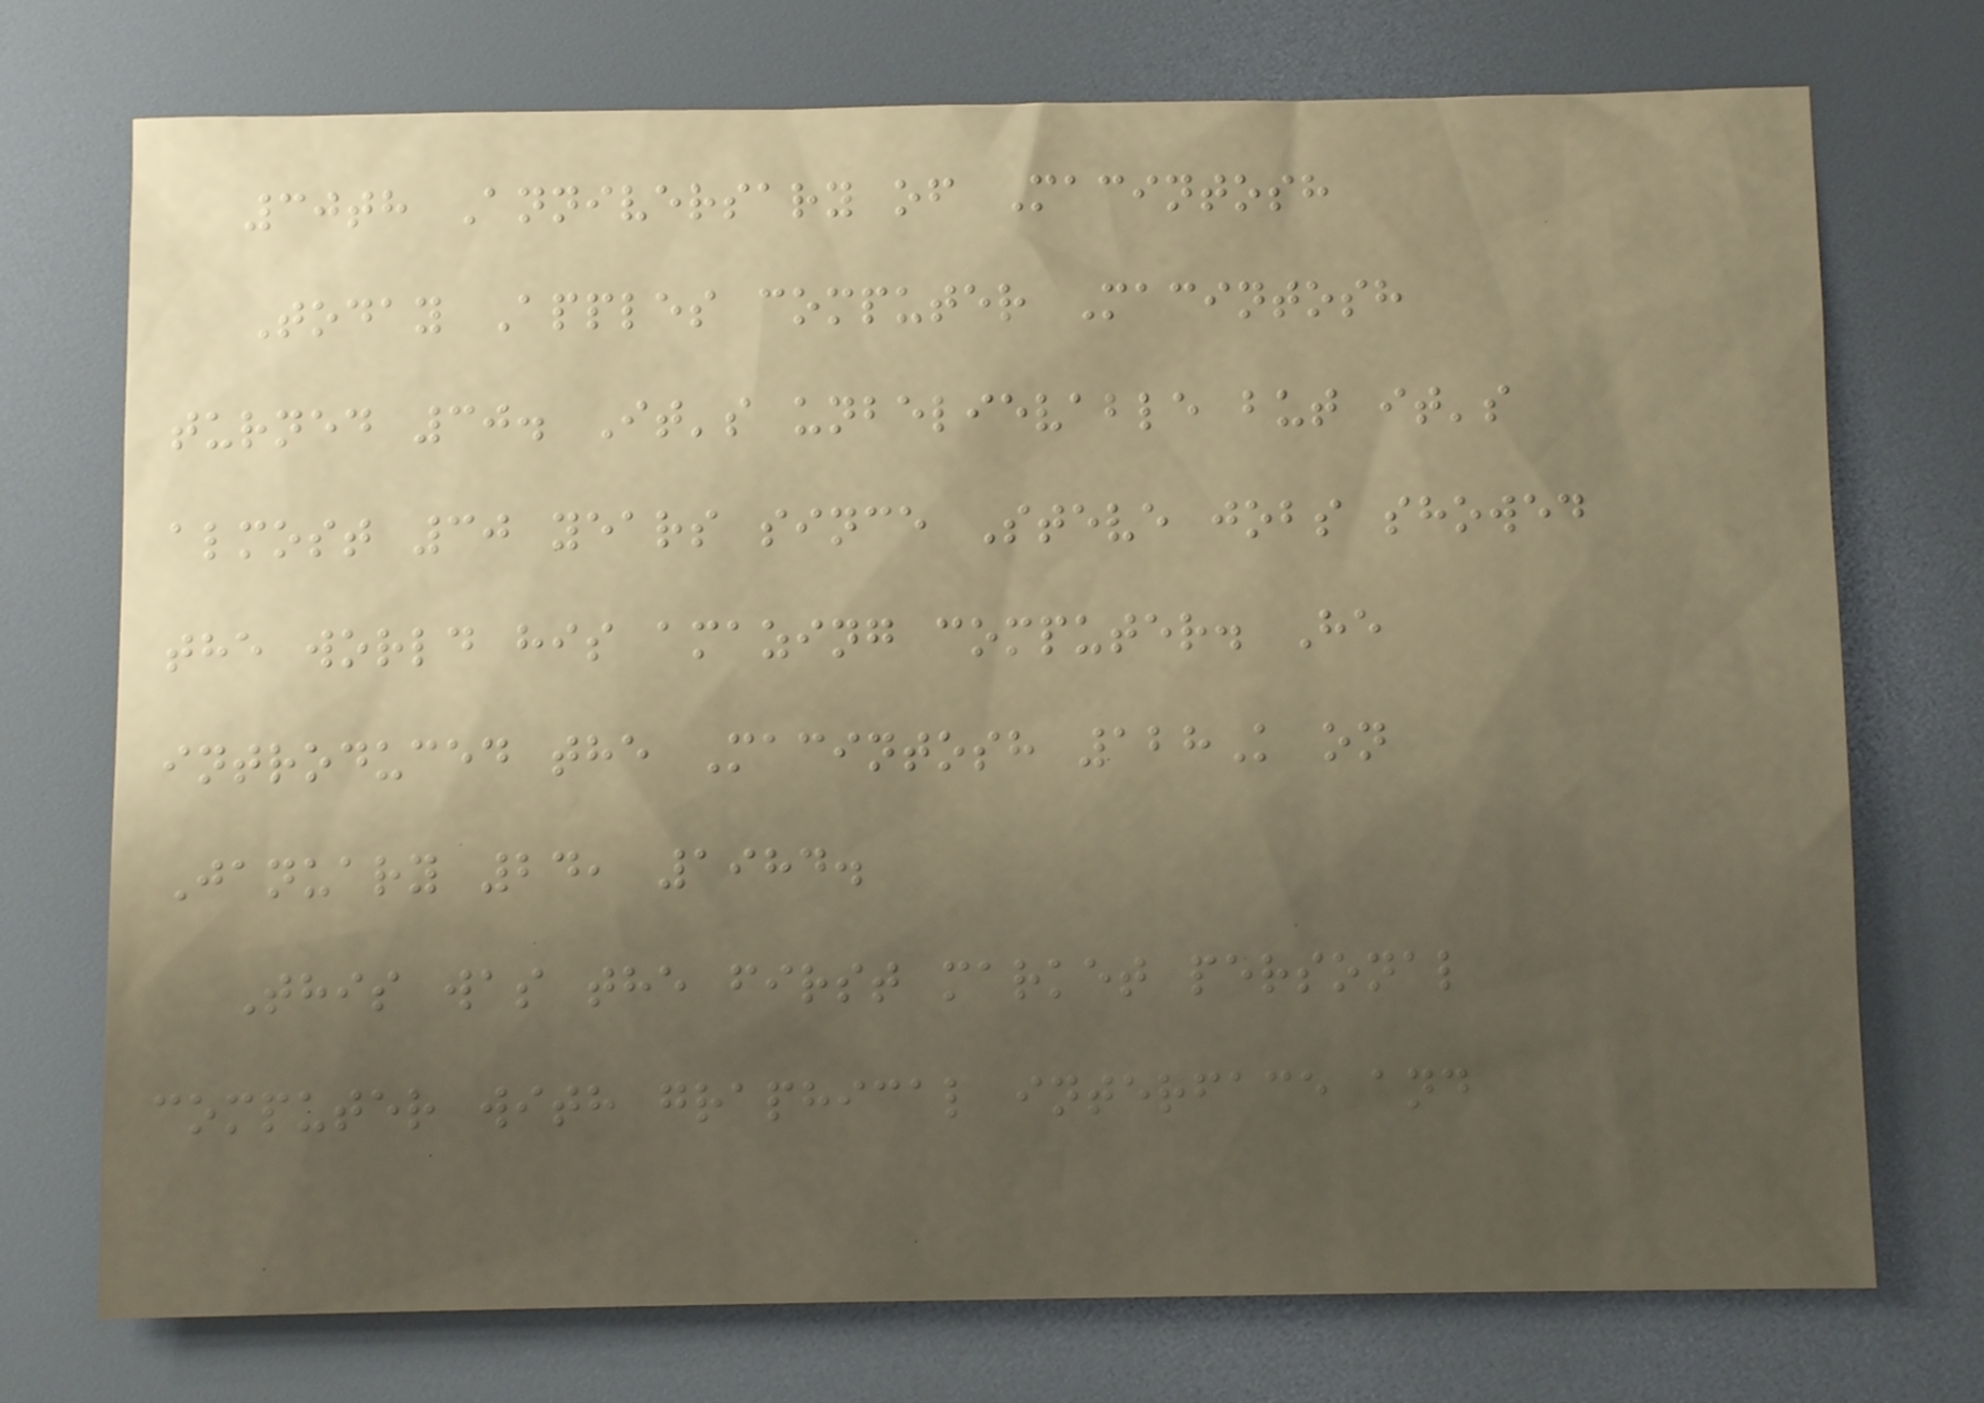30th Anniversary of Macintosh
Today Apples computer Macintosh
turned 30. It's unbelievable but it's
almost 30 years since Steve jobs showed
the world his amazing computer. He
introduced the Macintosh 128K on
January 24, 1984.
This was the first market personal
computer with graphical interface and
